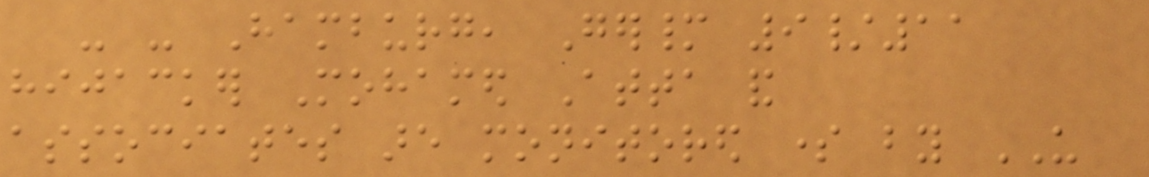- - Hamburg, Germany 9/11
hijacker Mohamed Atta and
associates are monitored some by US
